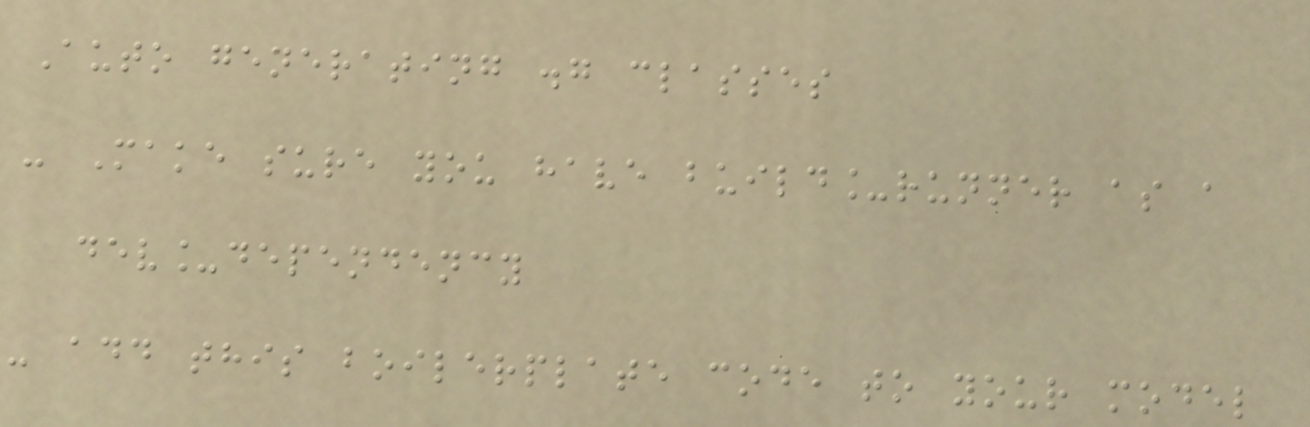Auto generating .g classes
- Make sure you have build_runner as a
dev_dependency
- add this boilerplate code to your model
